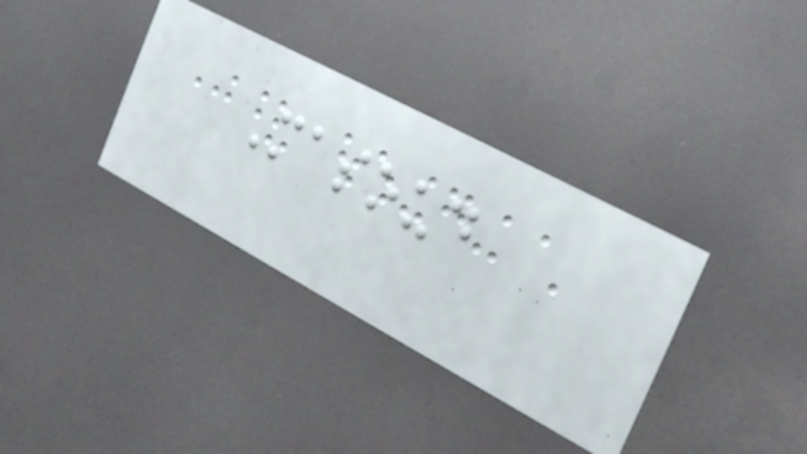Masoud
